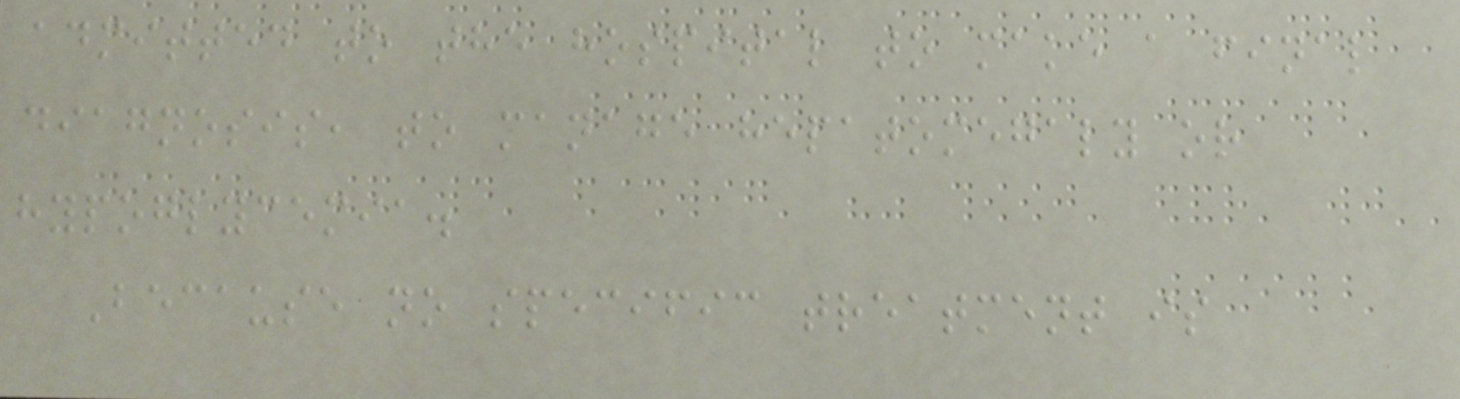admitted to the hospital to make a final
diagnosis, to manage hepatomegaly or
hypoglycemia.
Because no specific treatment is
